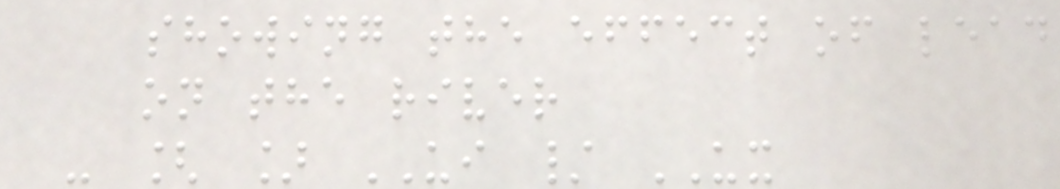showing the effect of lead
on the river
- [ ] UI / UX
